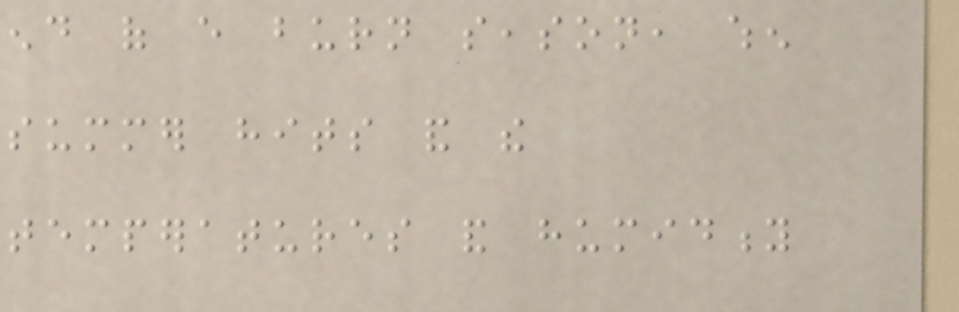end of every burn season, when
summer hits and the
temperatures and humidity
